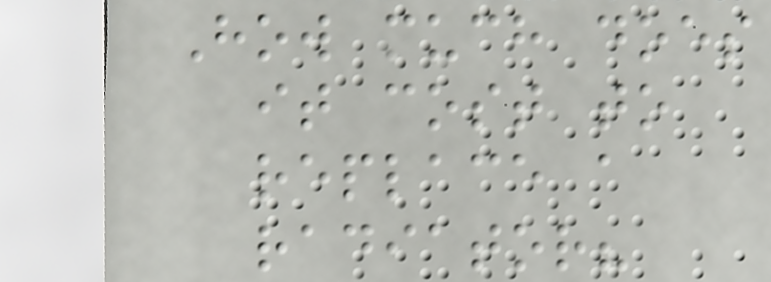How much does
it cost to
replace a
radiator?
